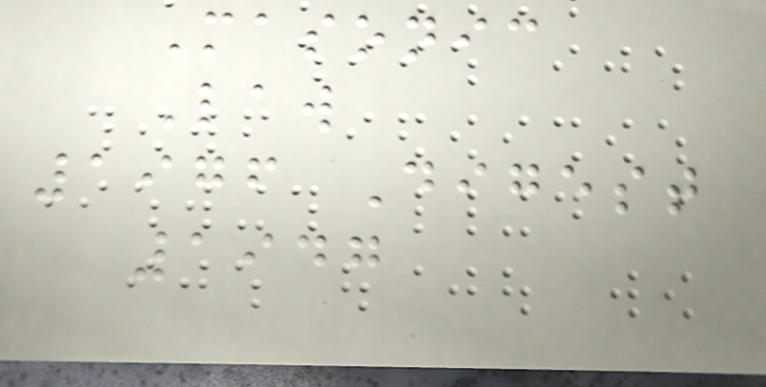Masonic
Law
1976 Digest
1947
